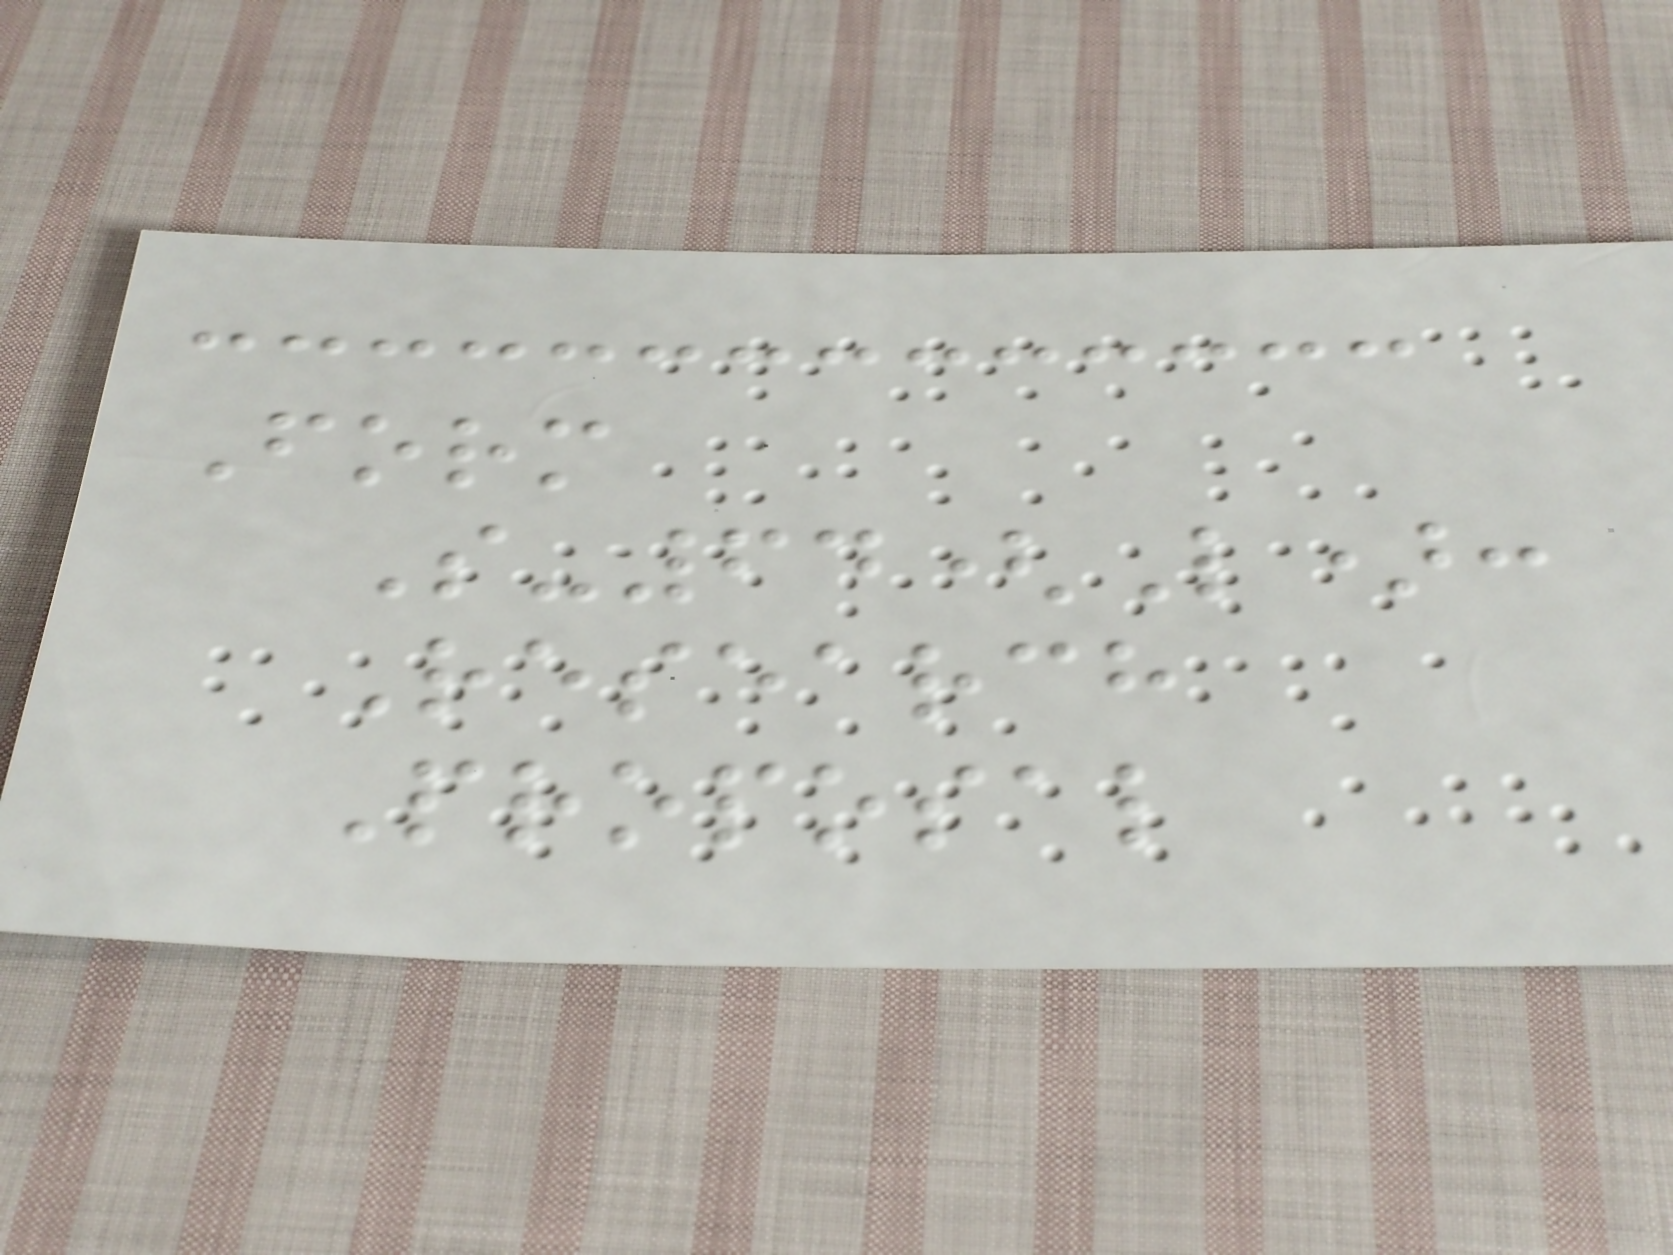Form
S-64(L):
Research
Proposal
